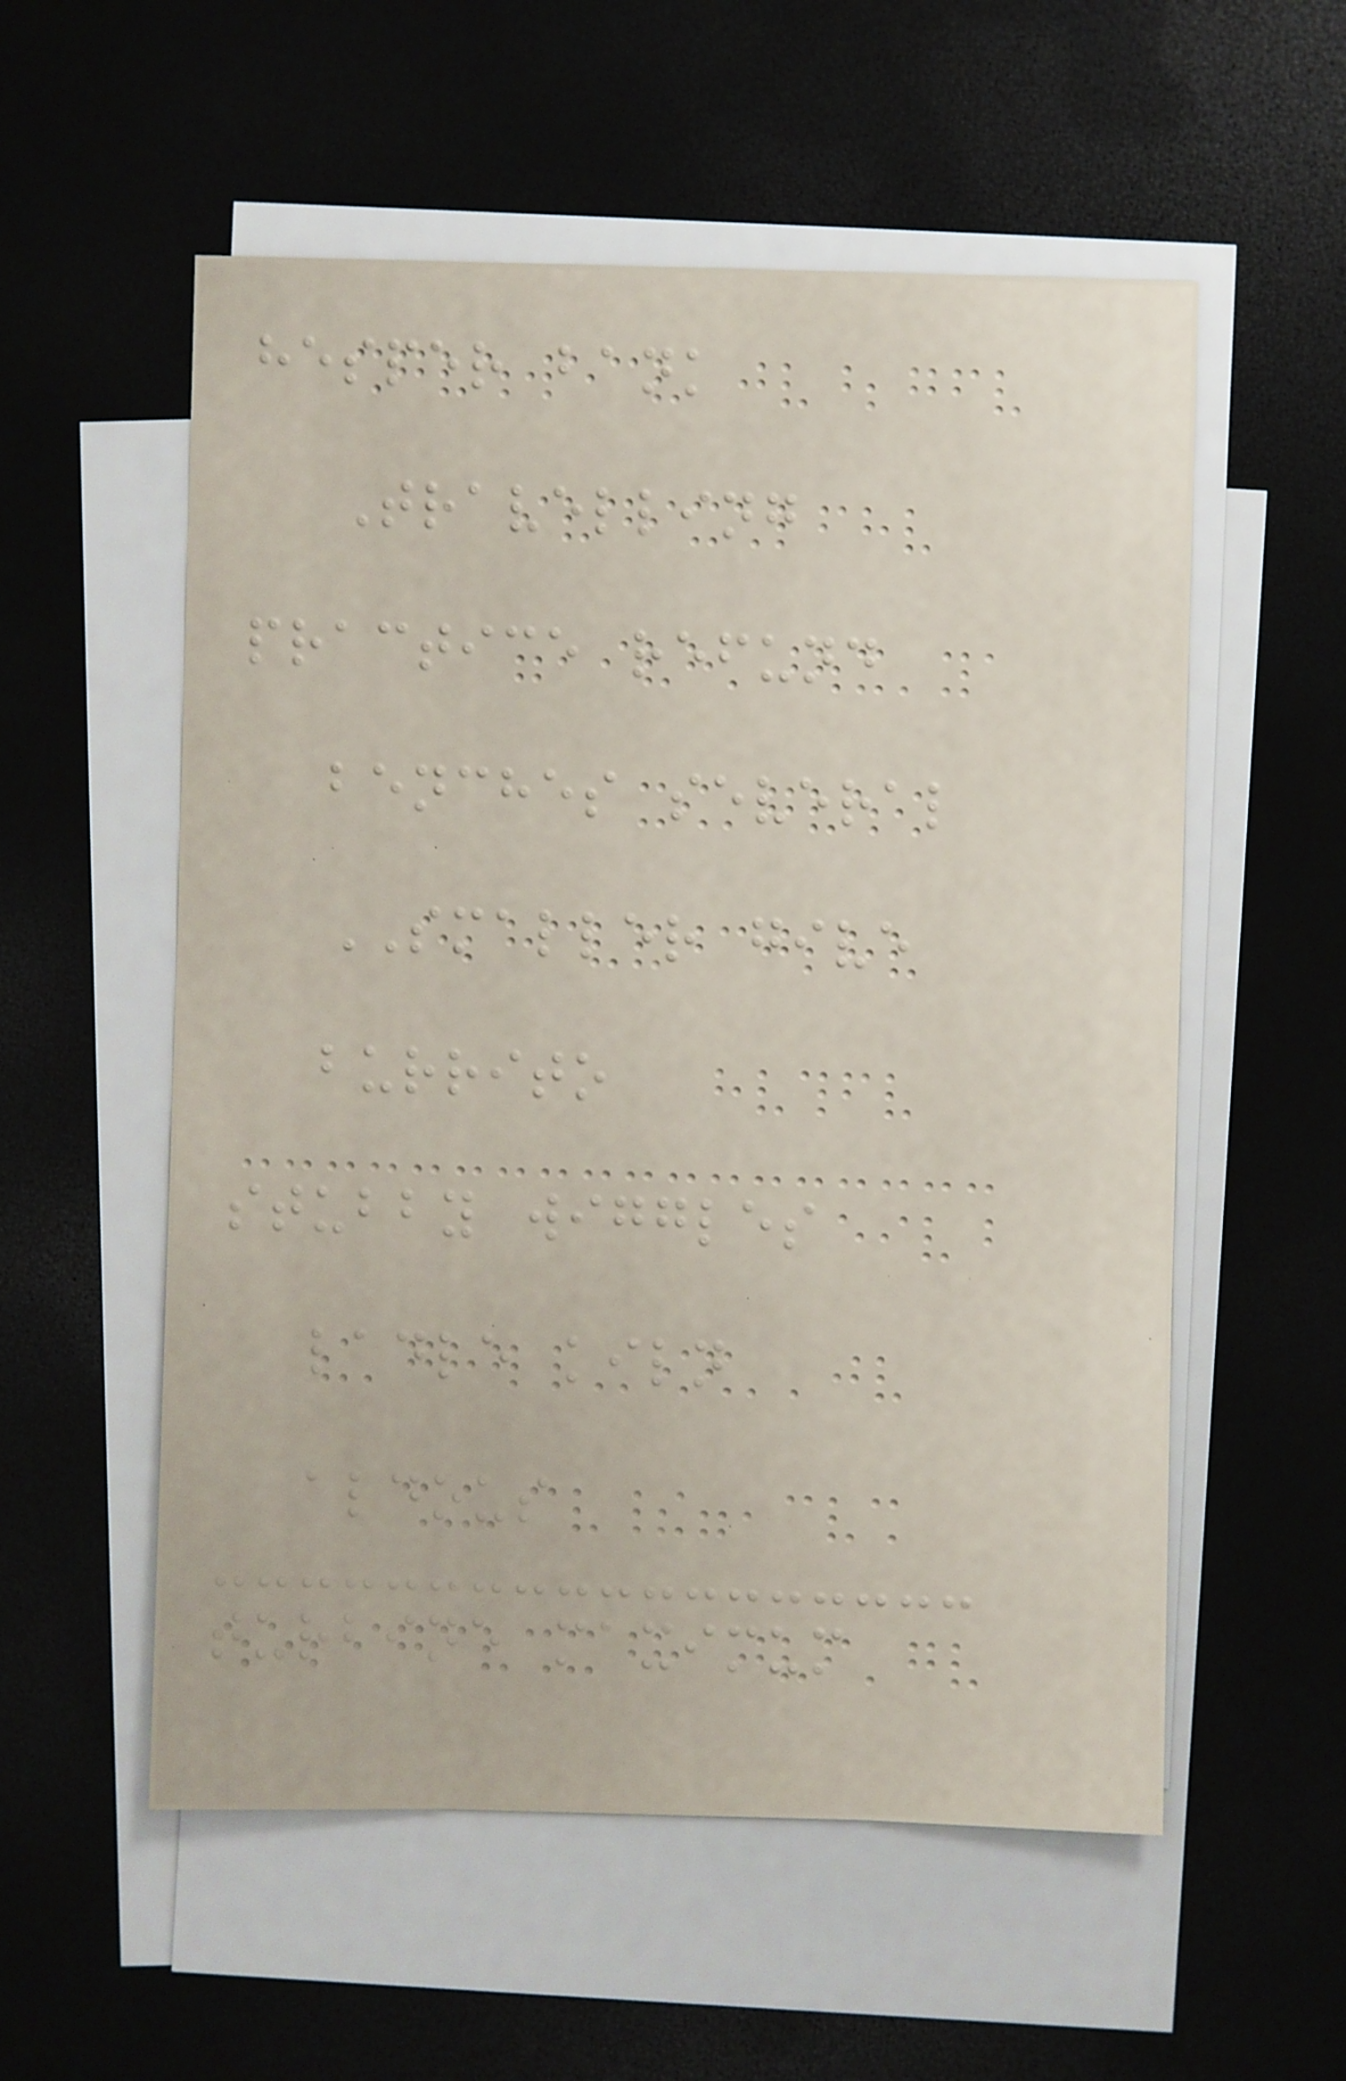hesper bank
Travelling
practice refund
benches several
SMALLER give
burrito
stubby wiggles
ladle kiln
aldous
turbine maximum
